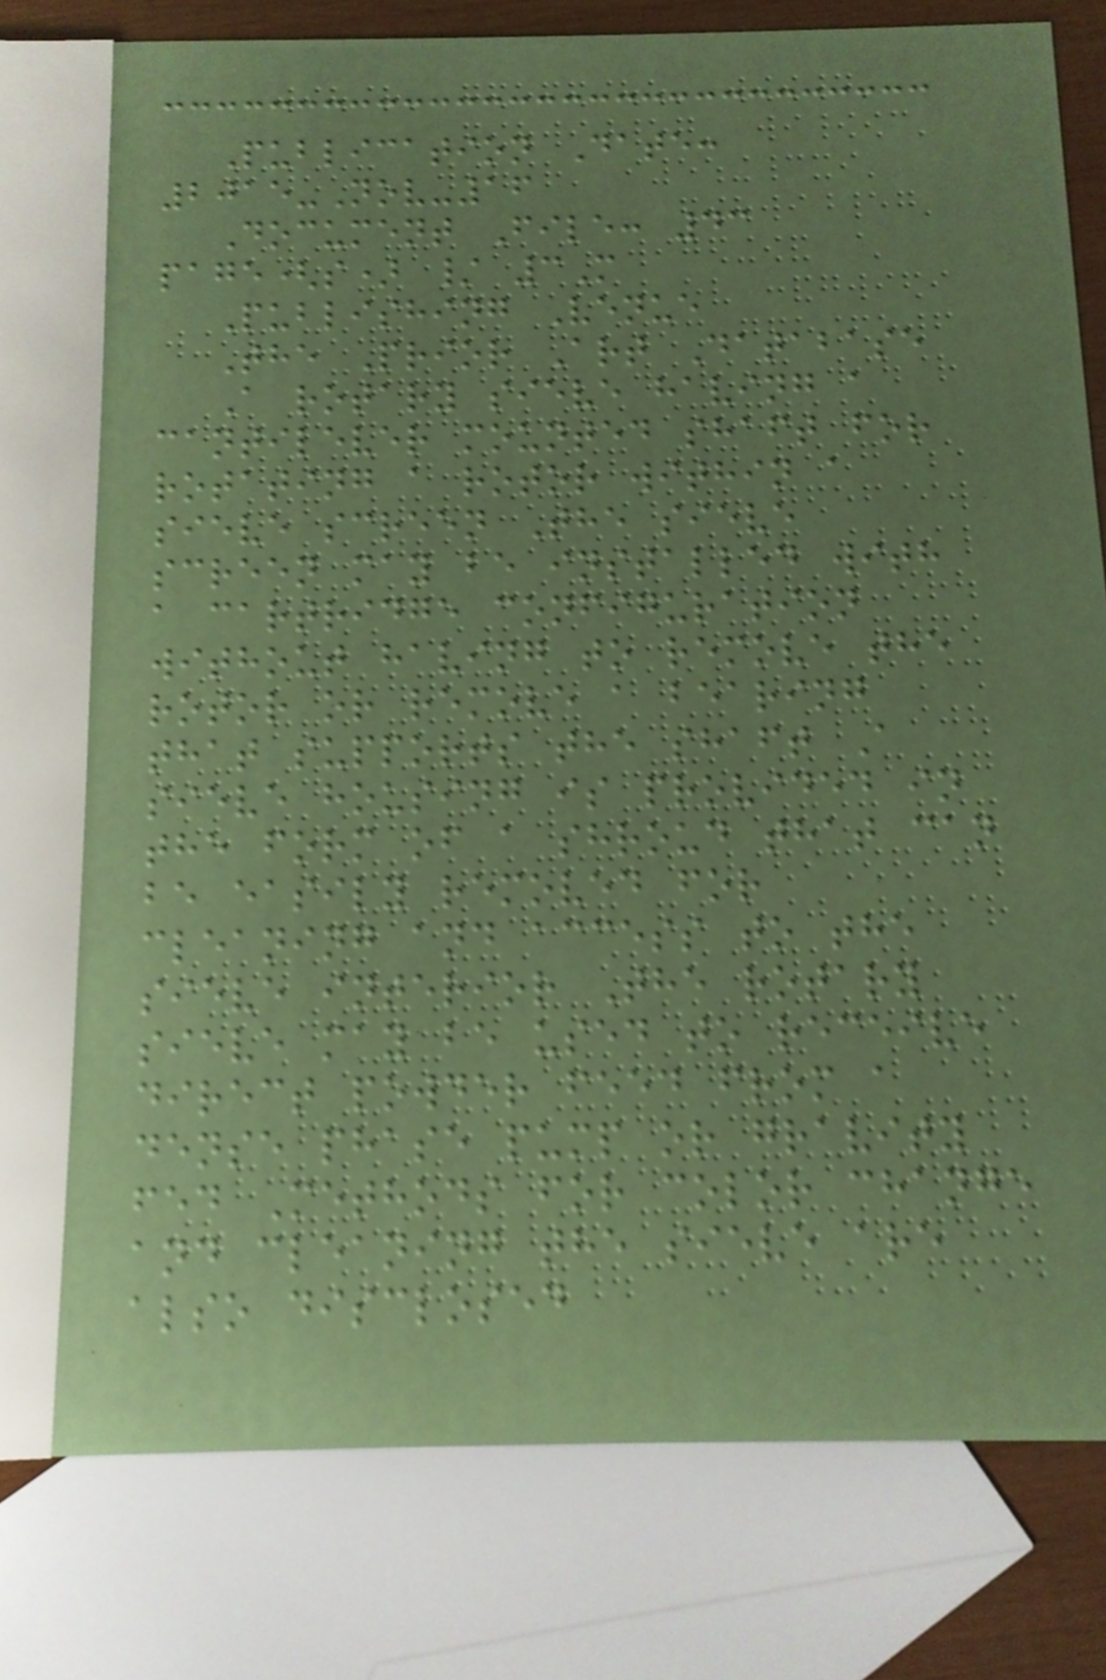Publication Date:
2015-Nov-16
Document File: 43
page(s) / 3M
Publishing Venue
The Prior Art Database
A rotary sieve having a
cantilever mounted shaft for
rotating a rotor within a
sieve screen The sieve
screen may be installed with
a cartridge configuration
without having to remove the
rotor or remove a bearing
that supports the shaft A
sieve housing is provided in
the form of a shroud that can
be easily removed for
cleaning and access to the
sieve interior The rotary
sieve may be used to receive
direct powder feed from a
dense phase pump or gravity
fed Methods for color change
and cleaning the sieve are
also disclosed
